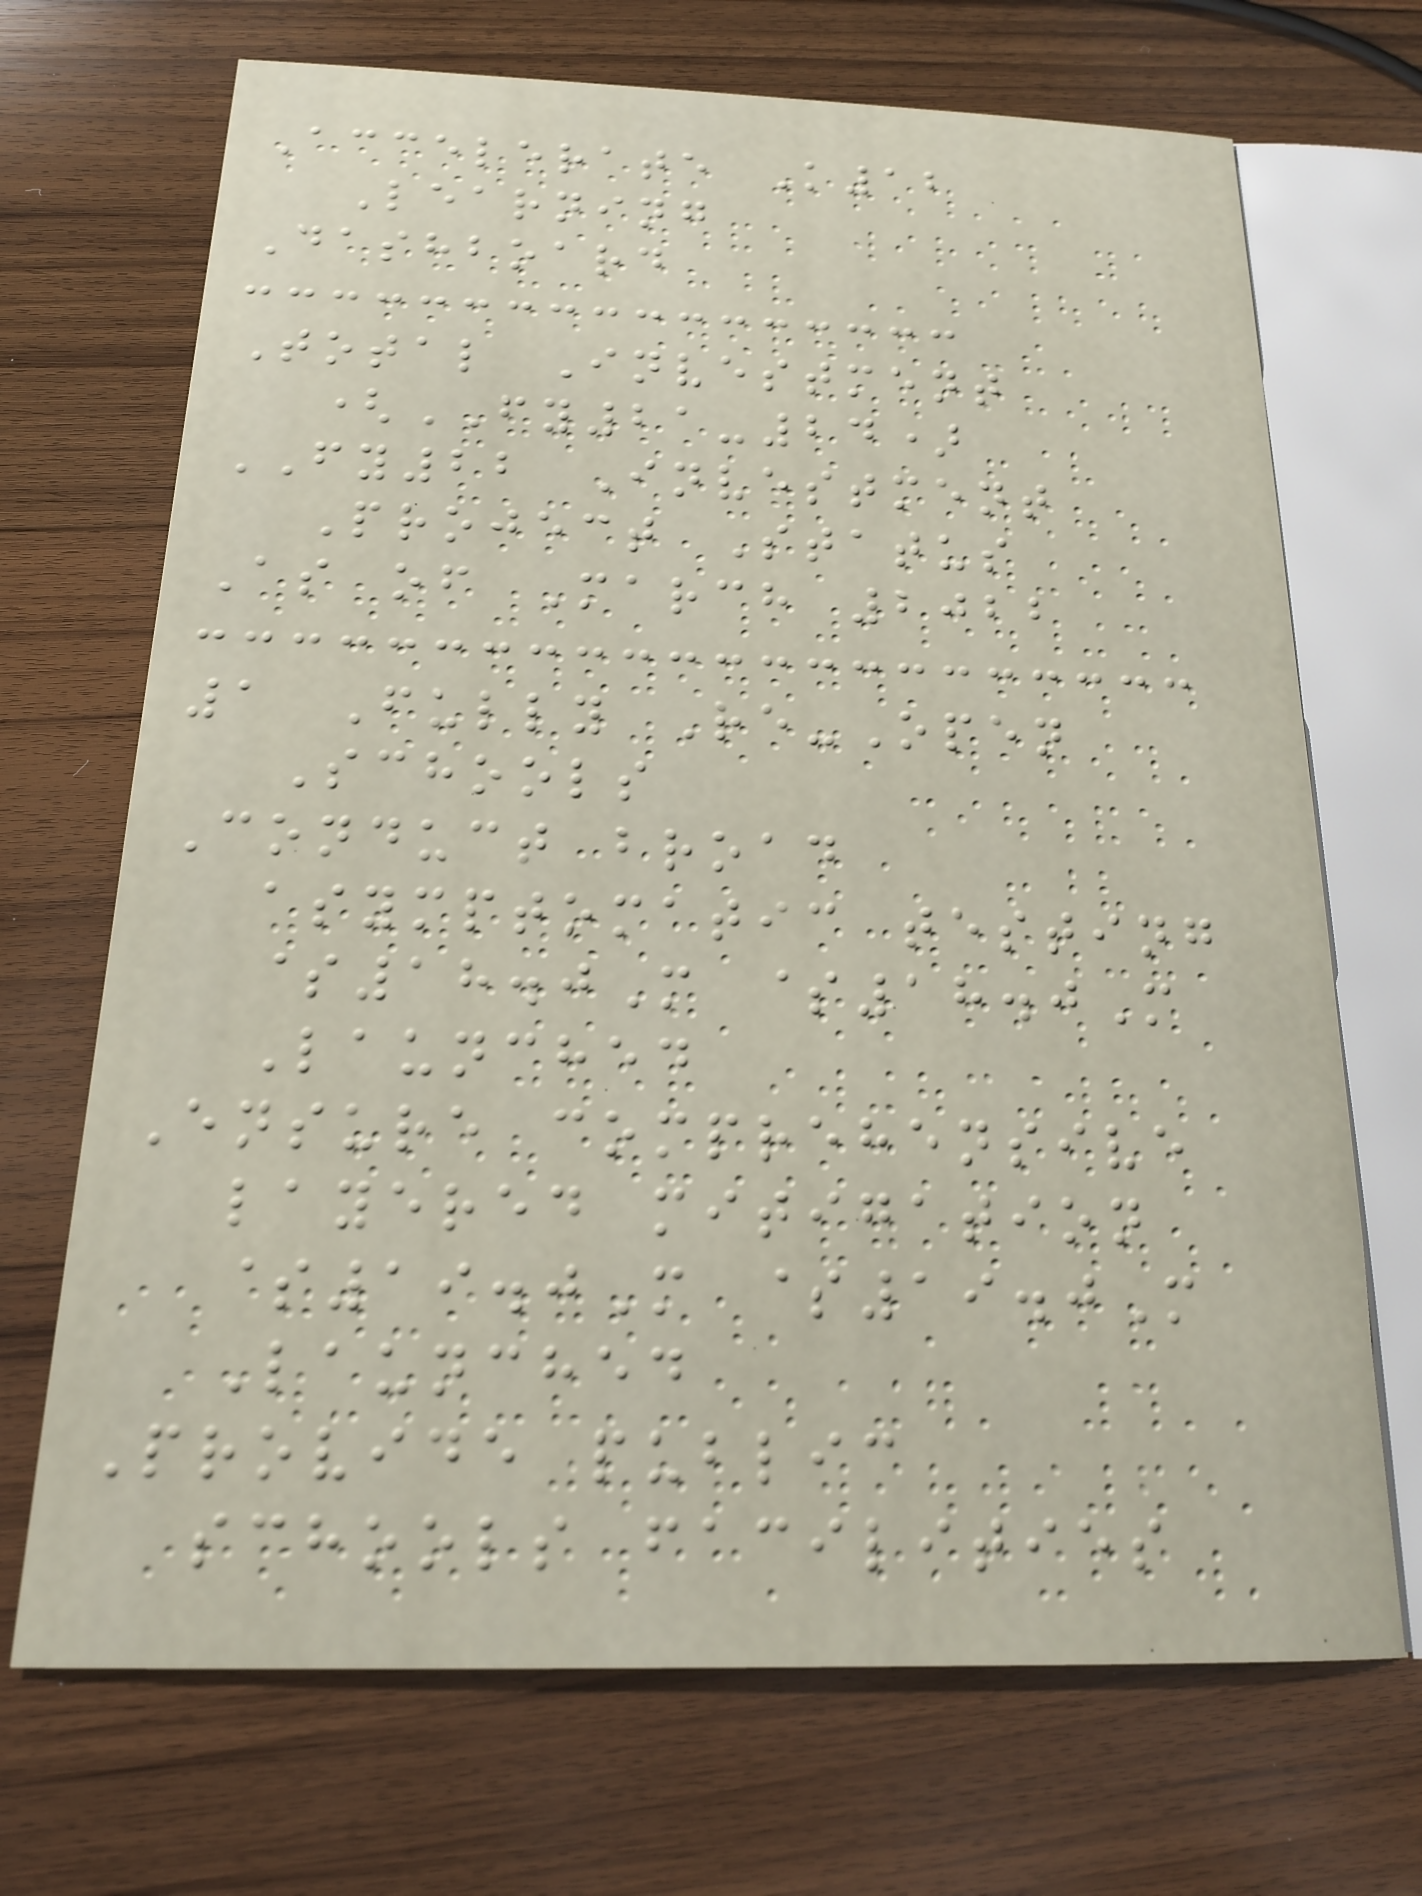Accelerate K12
Learning
Dashboard
Total Investment
(FY21-24)
FY22 Investment
Project Status
As of March 2022
1 Fully Re-Open
Schools
Conduct broad
asymptomatic testing
$18.0M $18.0M
Launched
Ensure comprehensive
layered mitigation
$19.0M $19.0M
Launched
Provide public
schools facilities
